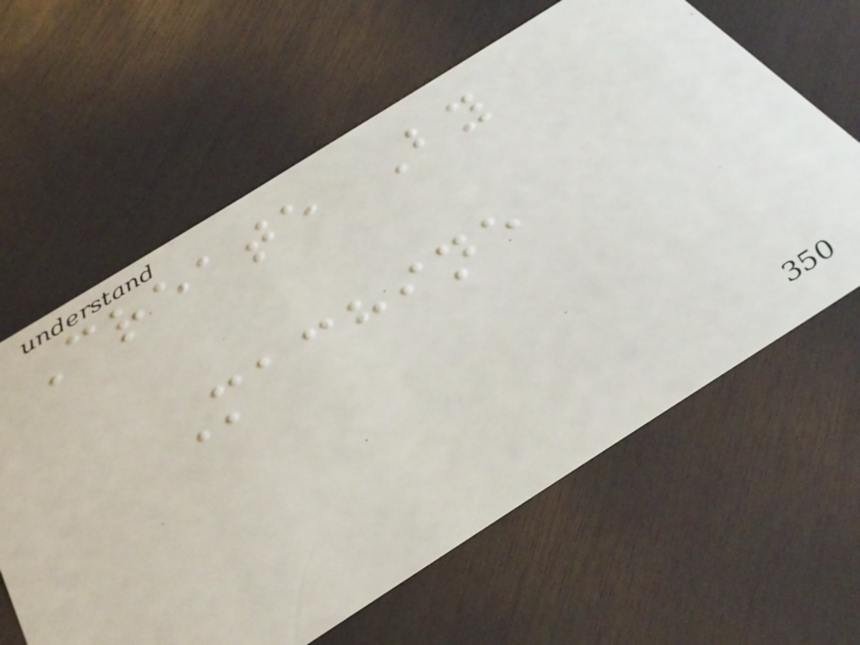Create By
Machine
